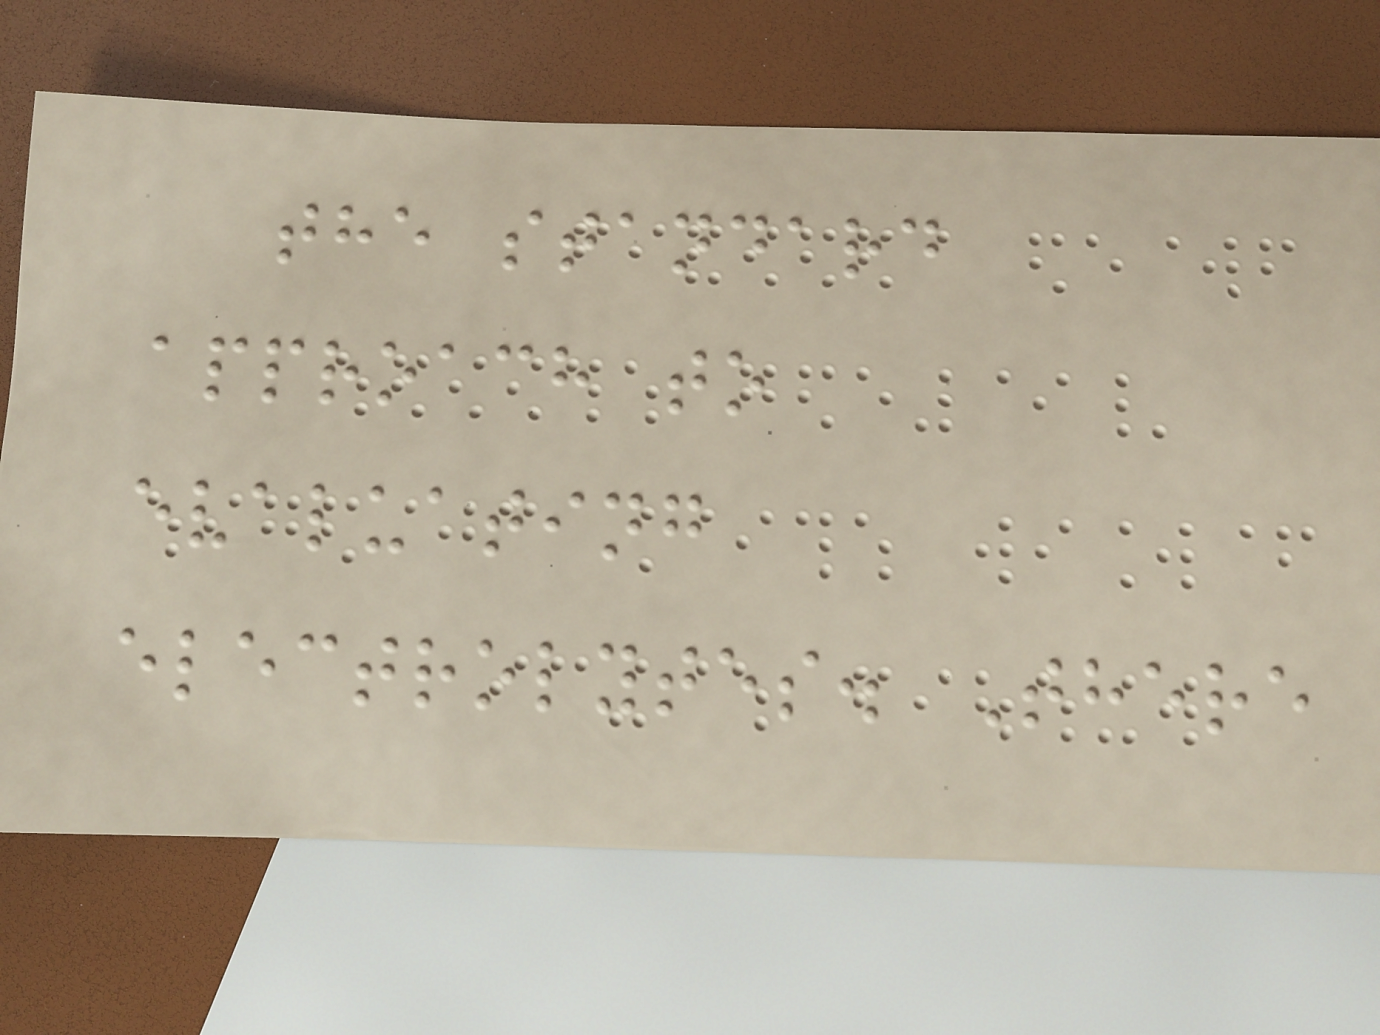the standard
approach to
evaluating
electrolytes. There
